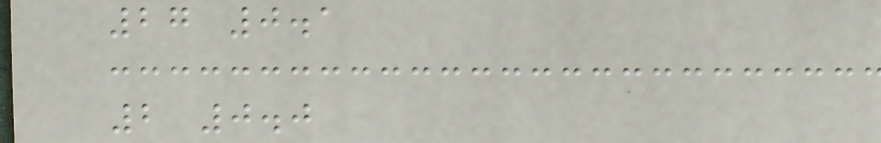27 0.1
2 0.0
